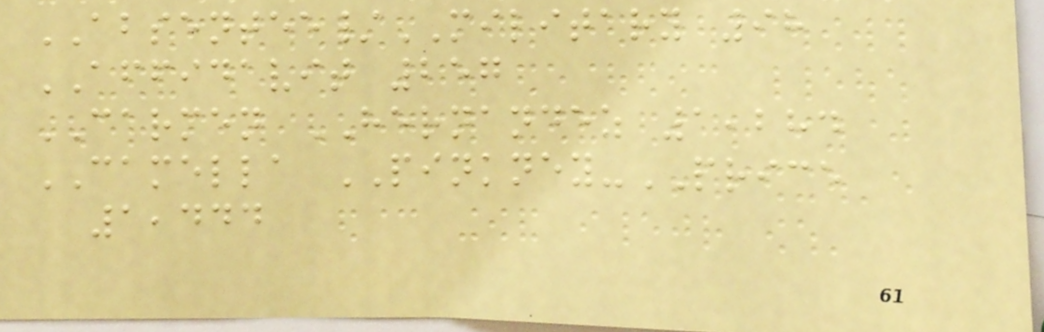ABSENTEE/MILITARY 98
AFFIDAVIT 257
CARMEN HERNANDEZ 1,284
CAMELLA PINKNEY-PRICE
1,444
